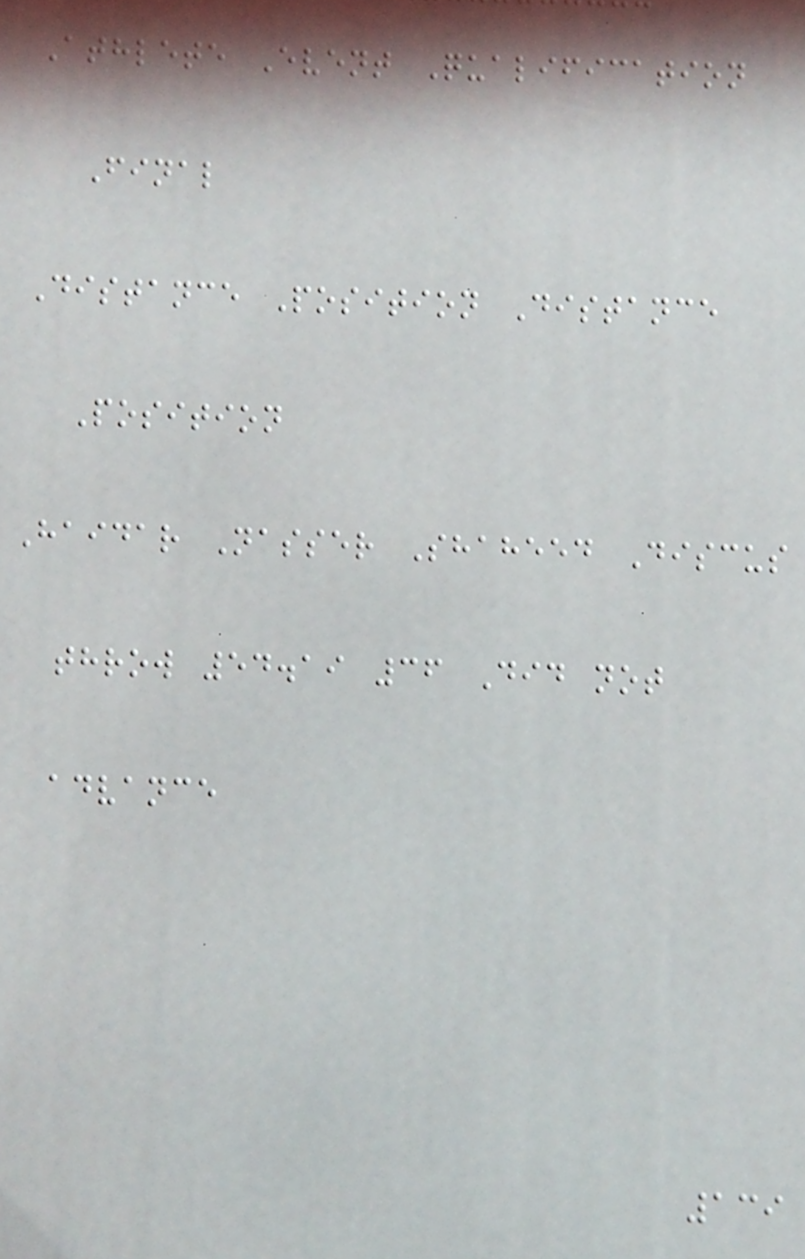Athlete Event Qualification
Final
Distance Position Distance
Position
Haidar Nasser Shaheed Discus
throw 54.19 36 Did not
advance
139
